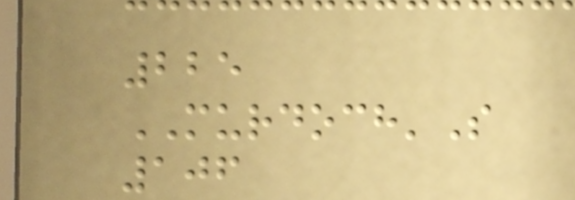225
MURDOCH'S
106
